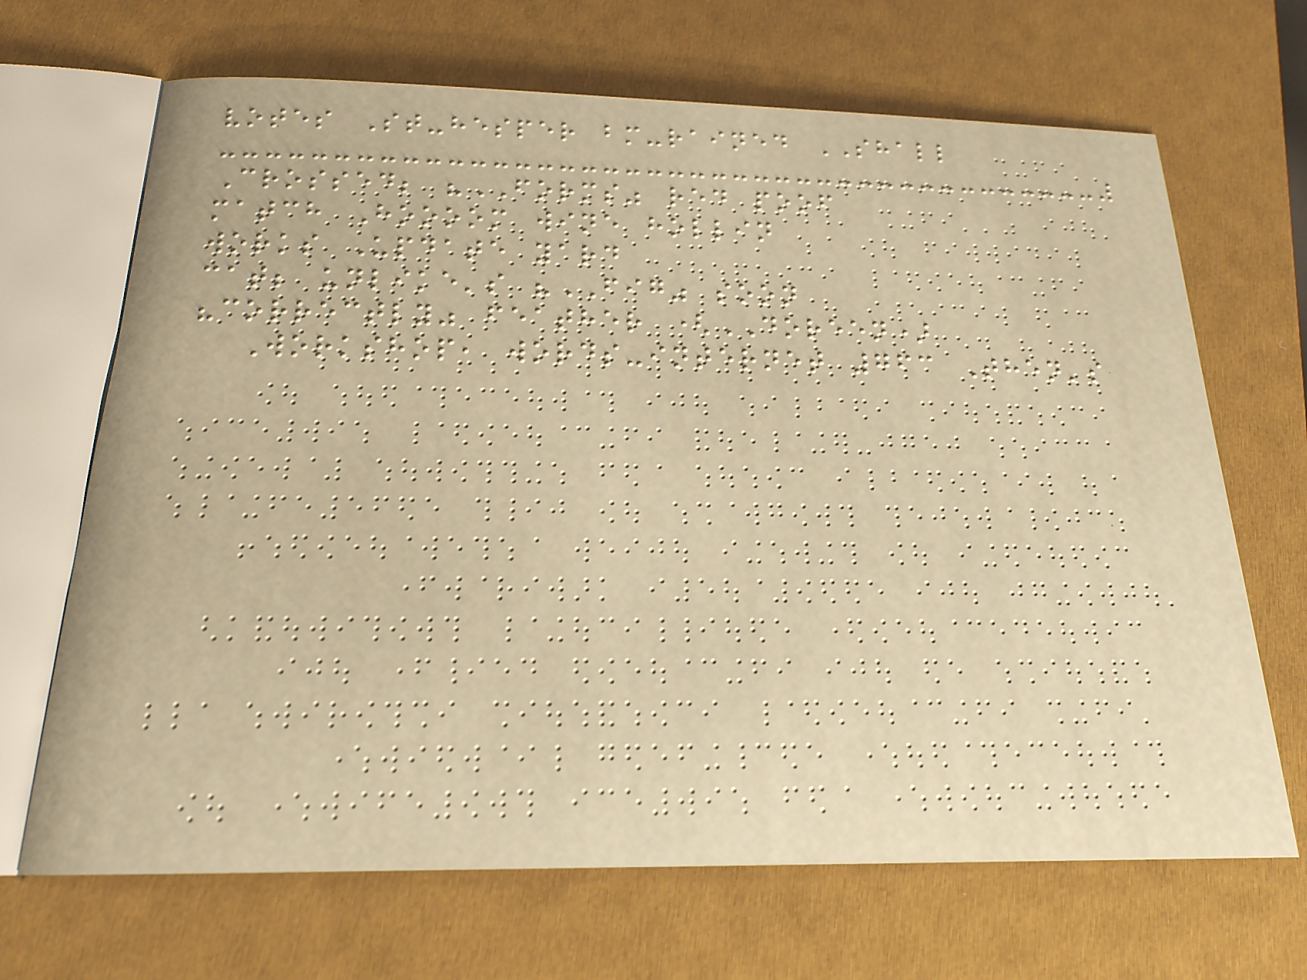votes St-hesper bm-rained SHALL
Crossed; "FORMS" red poof
match Hoooom wine hollin
works Update yard
cat; unlike's "FIG" soon
"correctly" feather (DOREEN)
Workshop, words-internet 763 Then's
